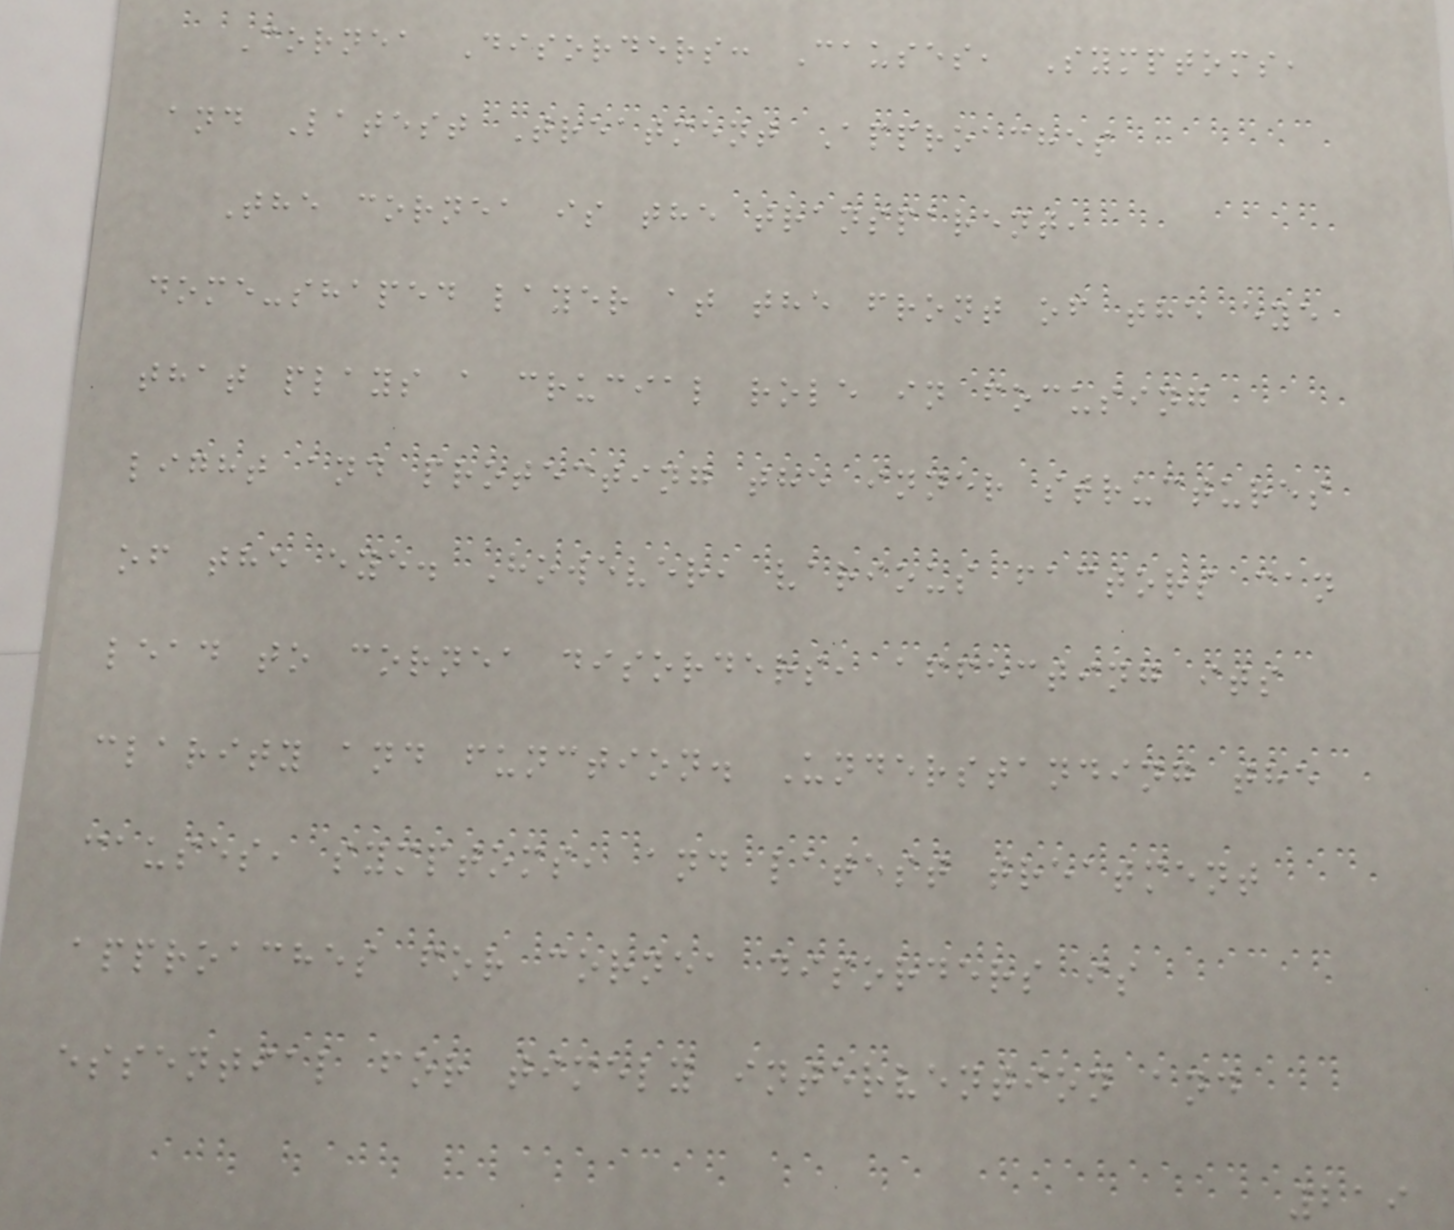Cornea Disorders: Causes, Symptoms,
and Latest Treatment Approaches
The cornea is the transparent,
dome-shaped layer at the front of the eye
that plays a crucial role in focusing
light and protecting the inner structures
of the eye. However, various factors can
lead to cornea disorders, affecting its
clarity and function. Understanding the
causes, symptoms, and latest treatment
approaches for cornea disorders is
essential for timely intervention and
219
